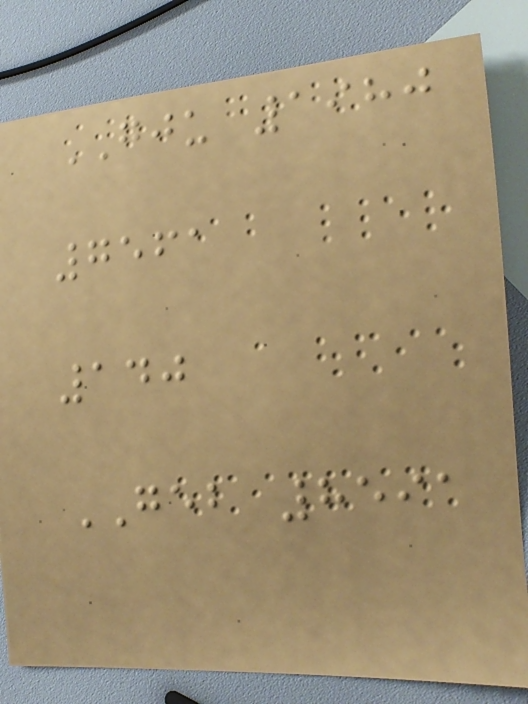GJU 1980
7561
140
GEB 8591
